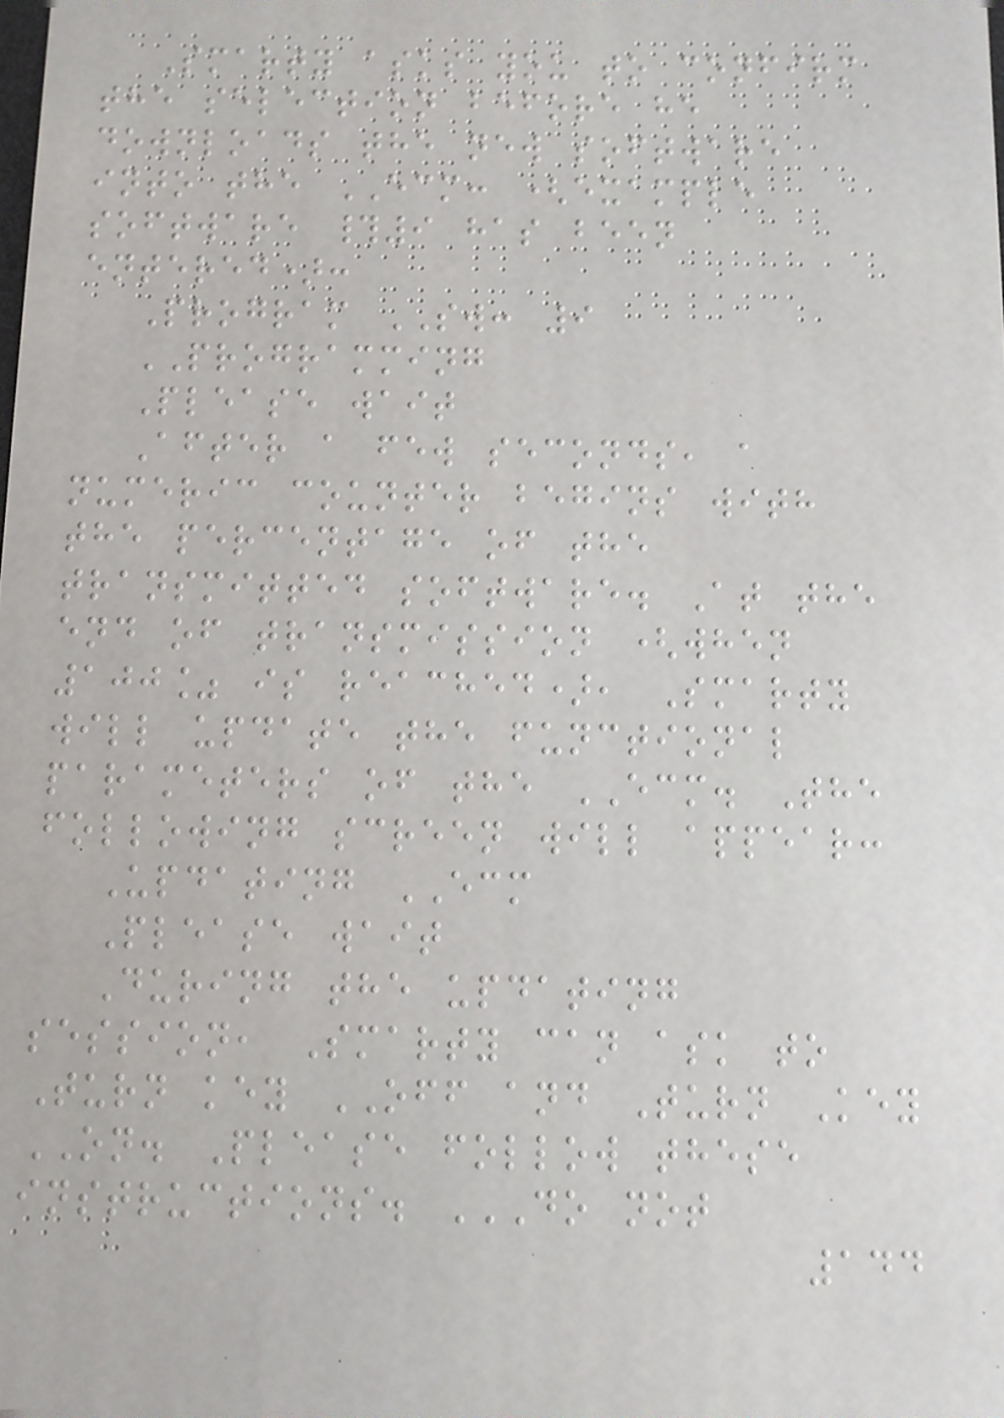Smarty asks you to confirm
the selection before he
downloads the new software
into the ECM: (example
software #9 has been
entered):
Program SW: 9
PROGRAMMING
Please wait
After a few seconds, a
numeric counter begins with
the percentage of the
transmitted software. At the
end of transmission (when
100% is reached), Smarty
will update the functional
parameters of the ECM. The
following screen will appear:
Updating ECM
Please wait
During the updating
session, Smarty can ask to
Turn key OFF and Turn Key
ON. Please follow these
instructions. DO NOT
144
